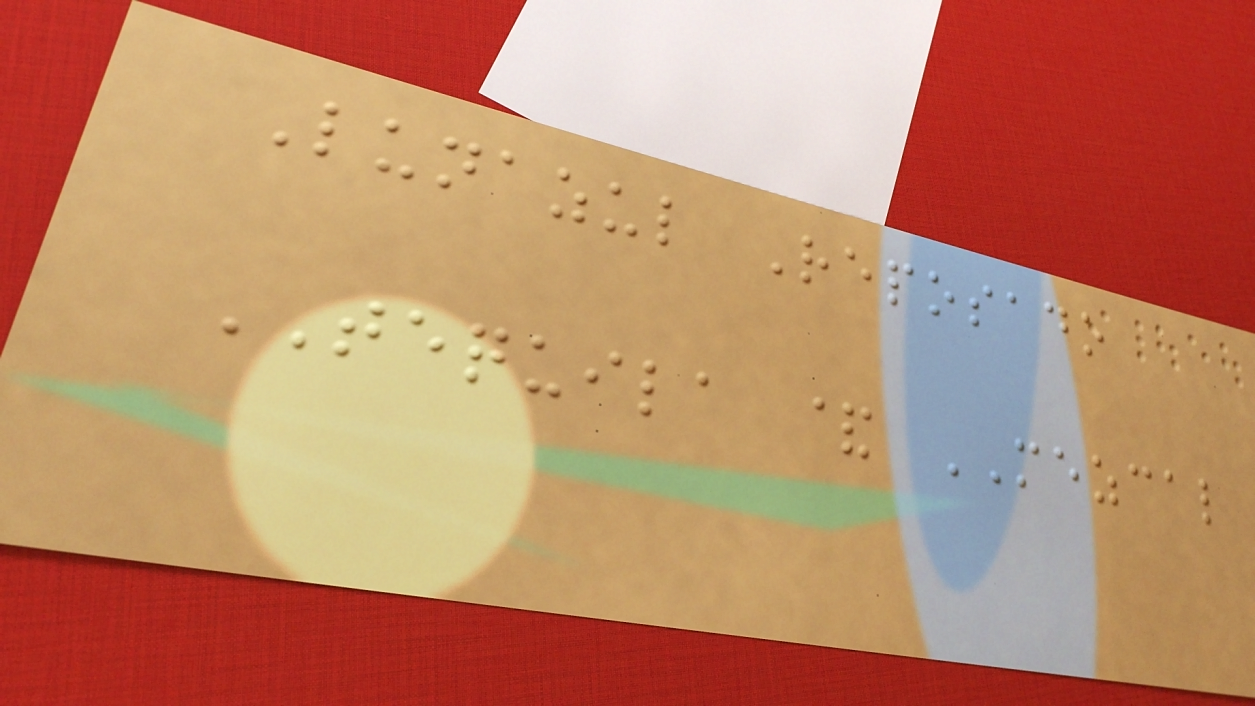Lunazul Reposado
TEQUILA & MEZCAL
